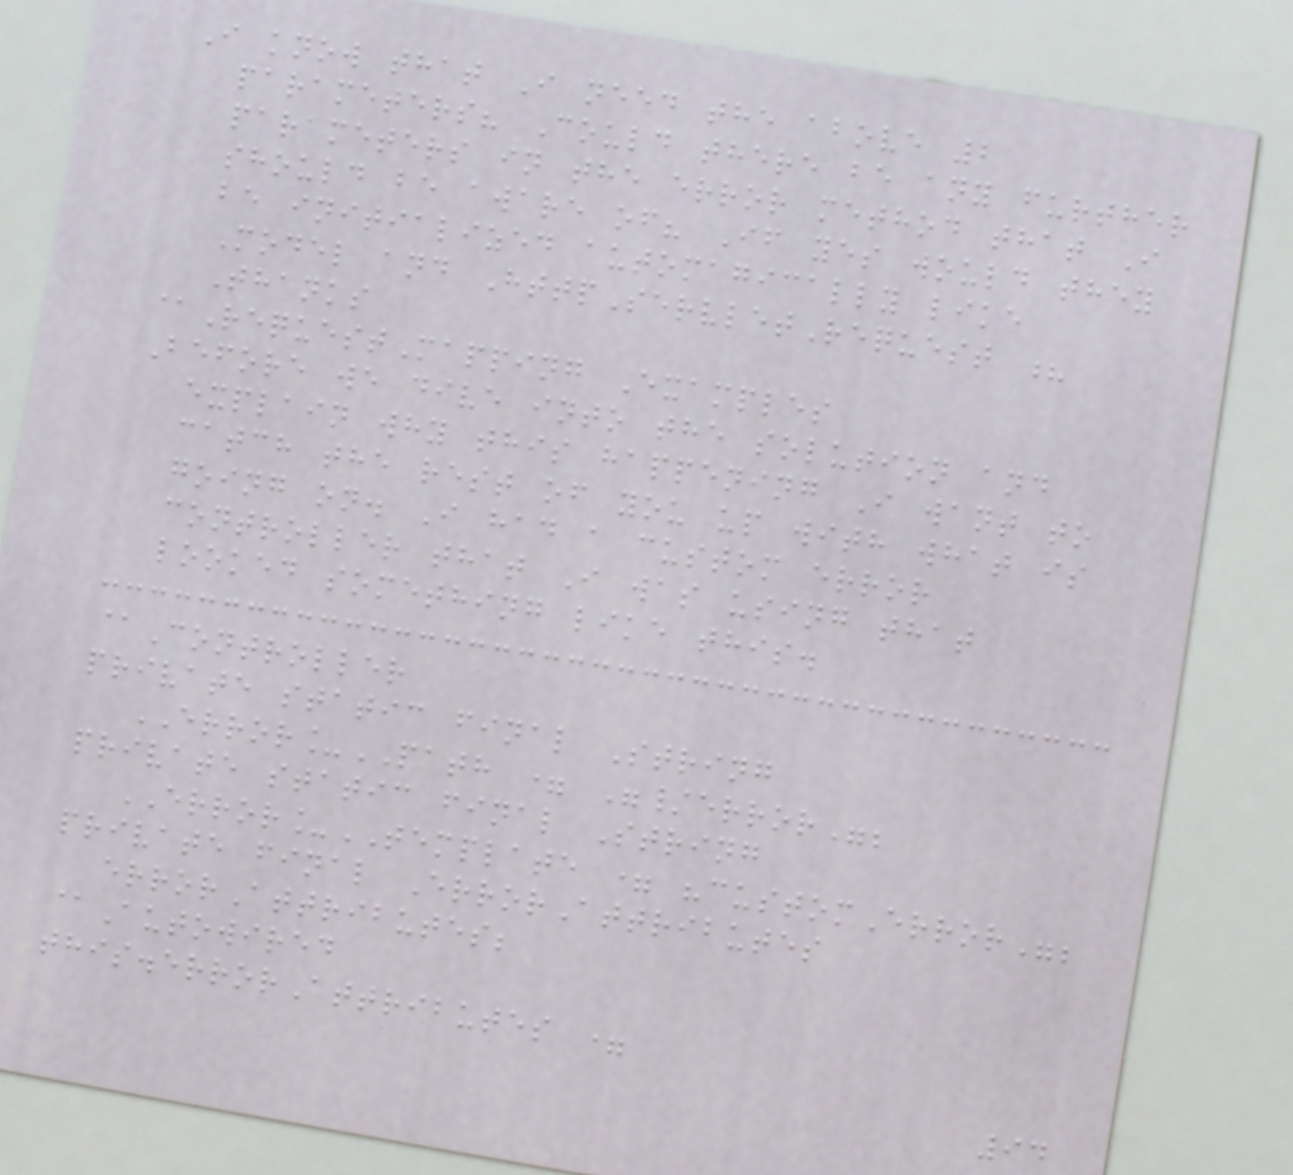I know that I need the above 2
parameters? Could there be any further
parameters in the error method that I
should be aware of? If yes would they
be initialized automagically like
Model and HttpServletRequest ?
Thanks
@RequestMapping Examples
Before we dive into the solution and
explain why this happening I want to
catch the rest of you up with what is
going on. I had a custom error
controller that I was using that
looked something like this.
@Controller
private static final String
ERROR_PATH = "/error";
private static final String
ERROR_TEMPLATE = "customError";
private final ErrorAttributes
errorAttributes;
@Autowired
this.errorAttributes =
94
